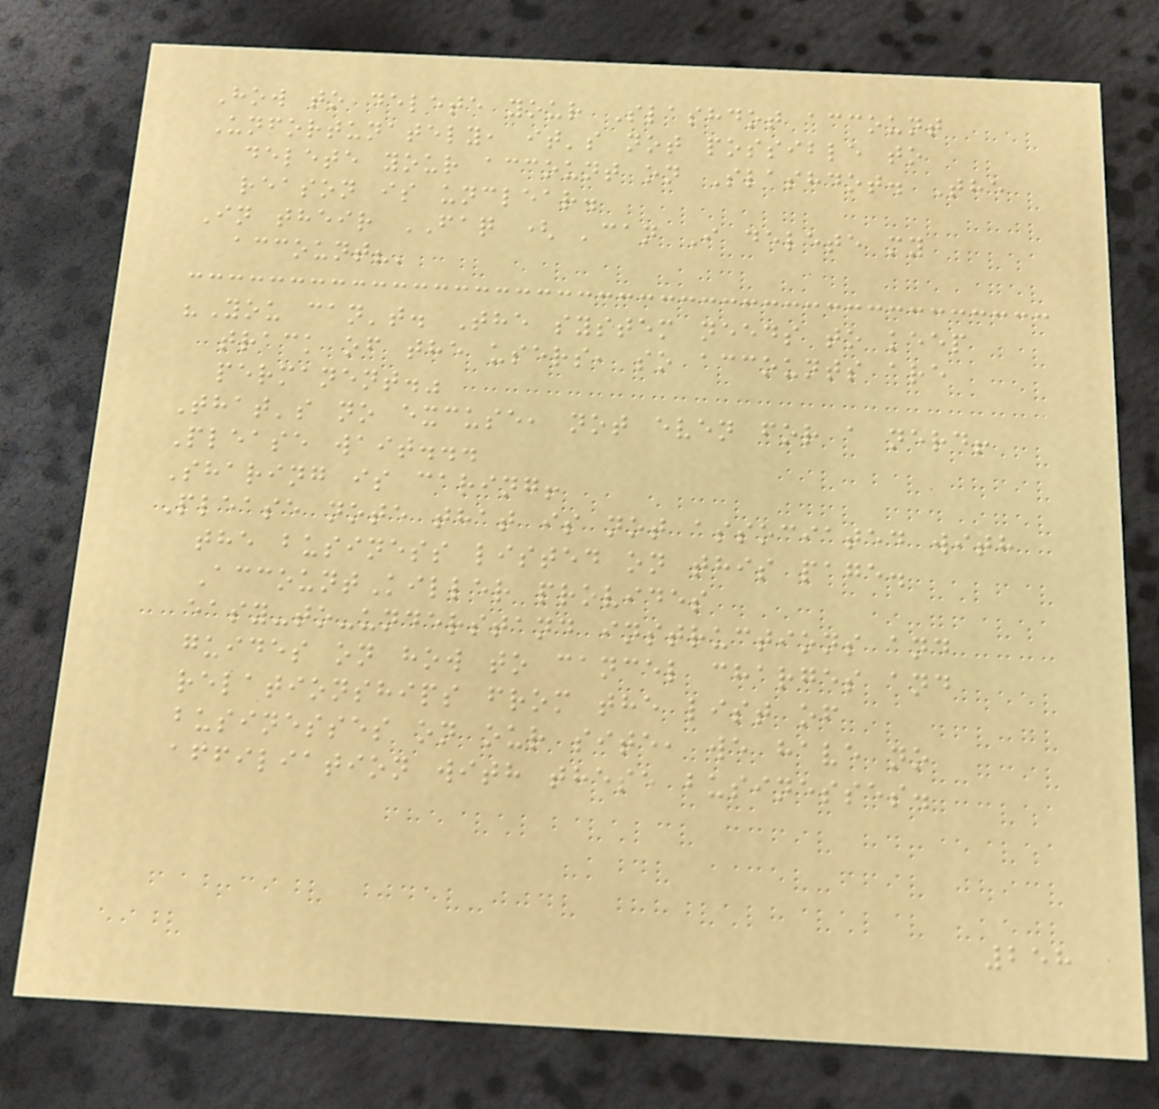How to delete your Slashdot account
Unfortunately, it's not possible to
delete your account on Slashdot. The
reason is unclear.
In their FAQ ( 'can I delete my
account?'
"You can't. The system needs to keep
track of the users, so accounts are
permanent."
That's no excuse, not even for a nerd!
Please wait...
Sharing is caring!
Please note that is not associated with
the business listed on this page.
AccountKiller provides
easy-to-understand instructions and
guides on how to cancel charges and
relationships from the list of
businesses on our site, we have no
affiliation with these businesses.
258
